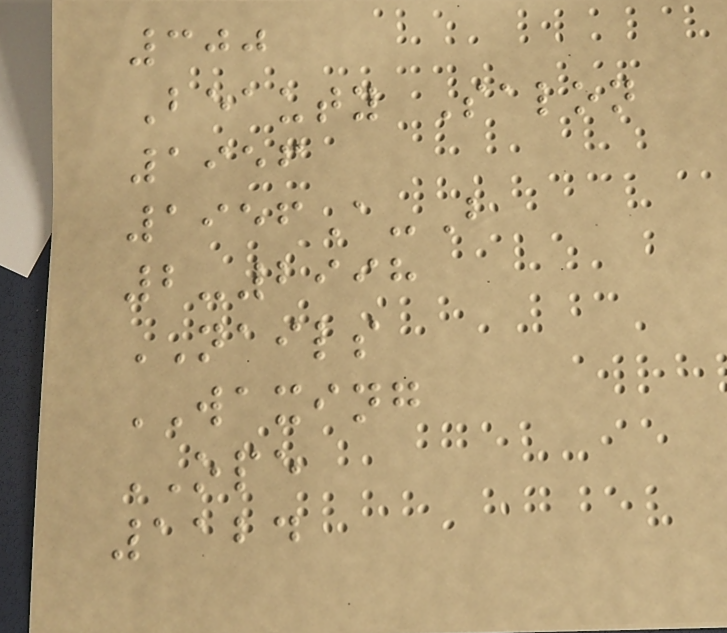300
Beauty Salon
1956
1956A-B
2-2998
NAILS
WAXING
OPE
1124
